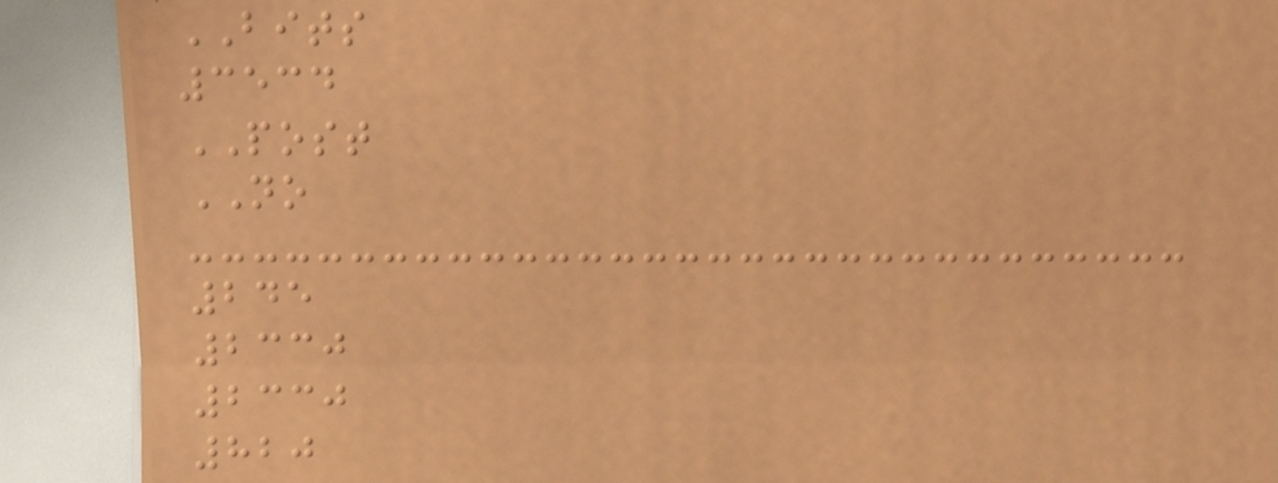BITS
3534
POST
NO
245
2330
2330
820
